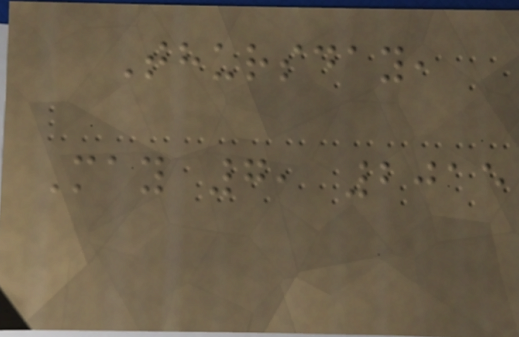Thursday,
May 7, 2015
